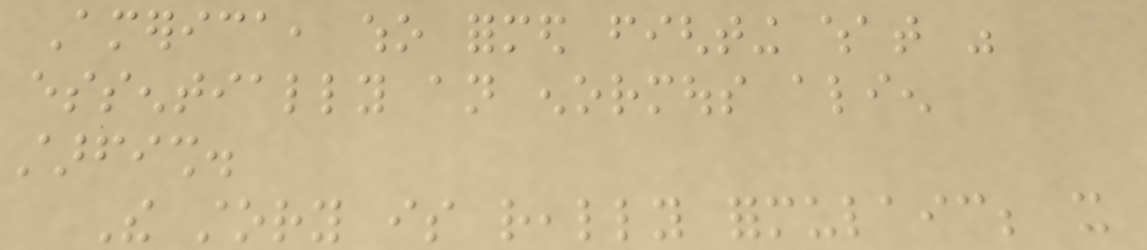America, who formed fighting what was
essentially an enormous alien
starfish.
The story is really formulaic; it
